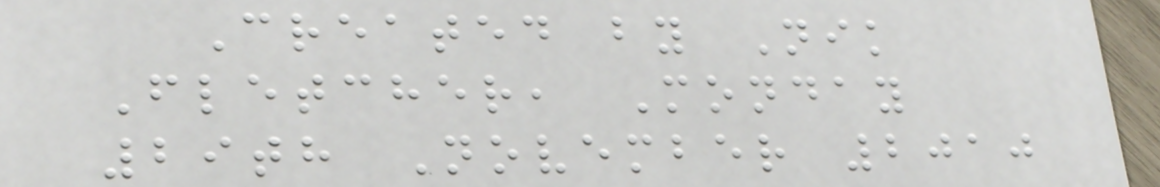Created by Nik
Fletcher, Monday
29th November 2010
